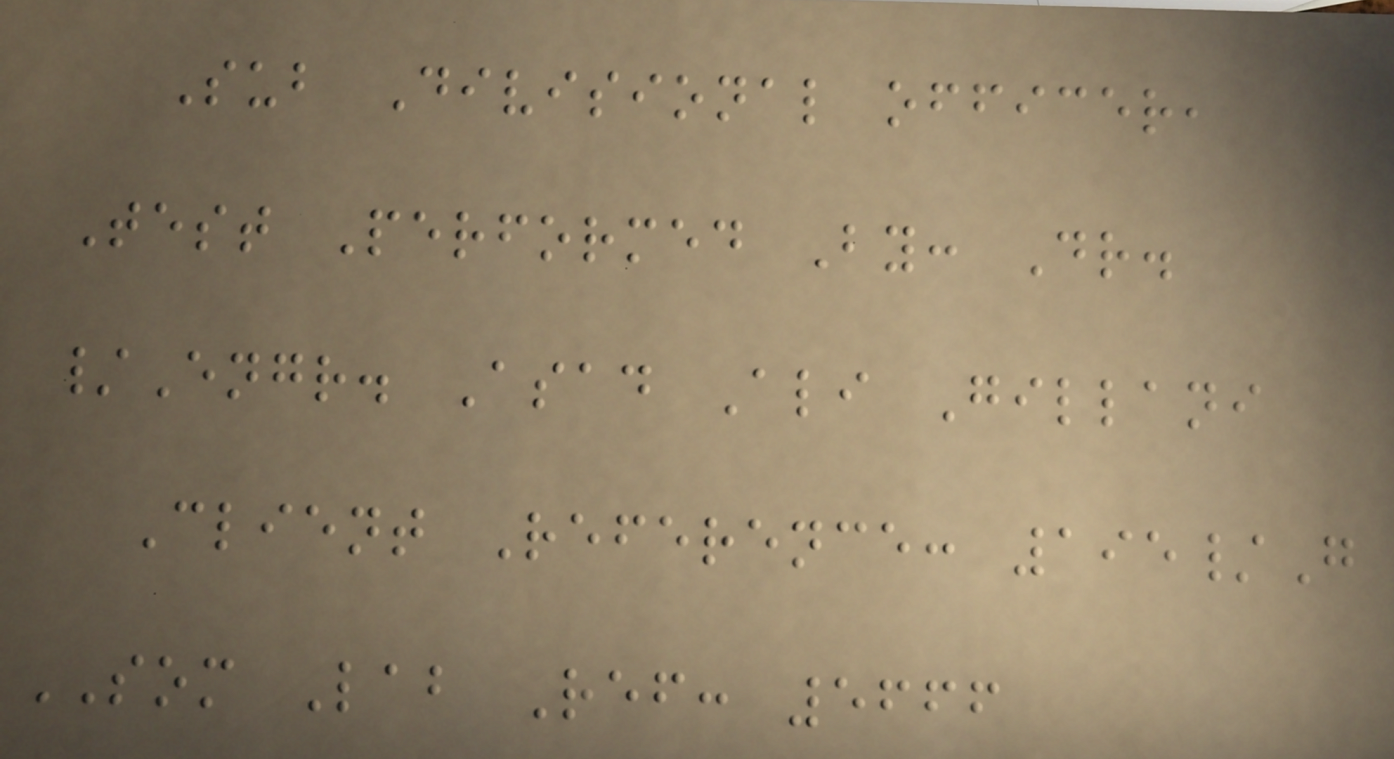Sub Divisional officer,
Test Performed By: Dr.
/Engr. Asad Ali Gillani
Client Reference: 195/G
SOM Lab Ref: 5666
